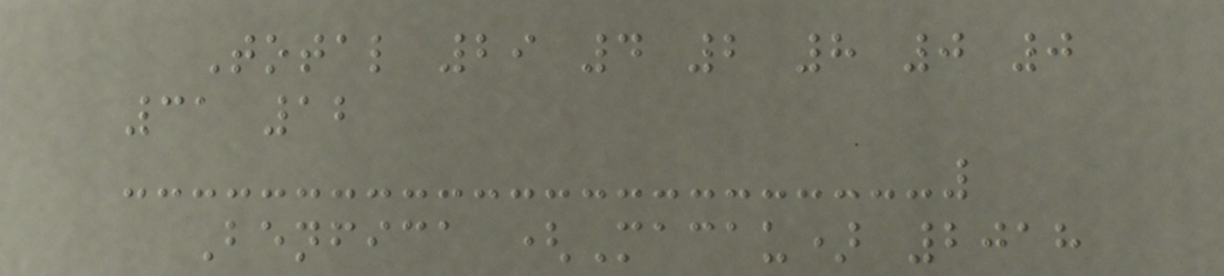Total 29 4 2 8 0 0
31 12
Benfica (Macau) 2018
